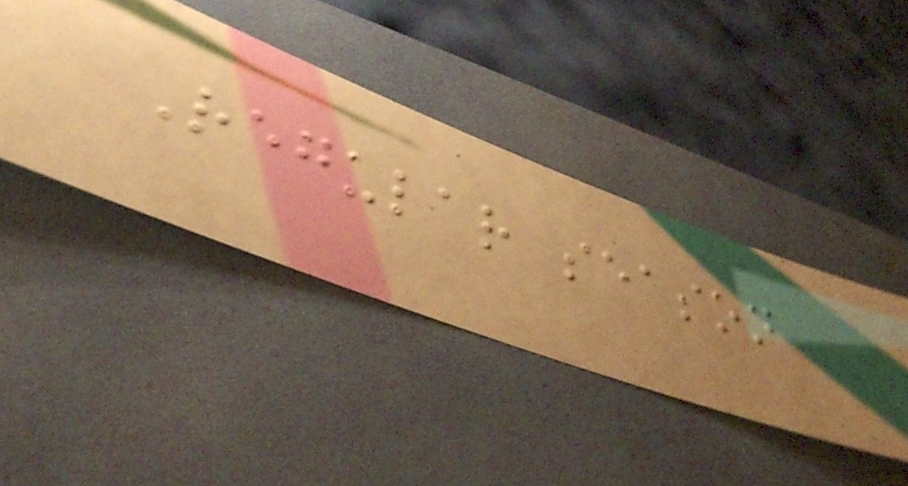Regular season
